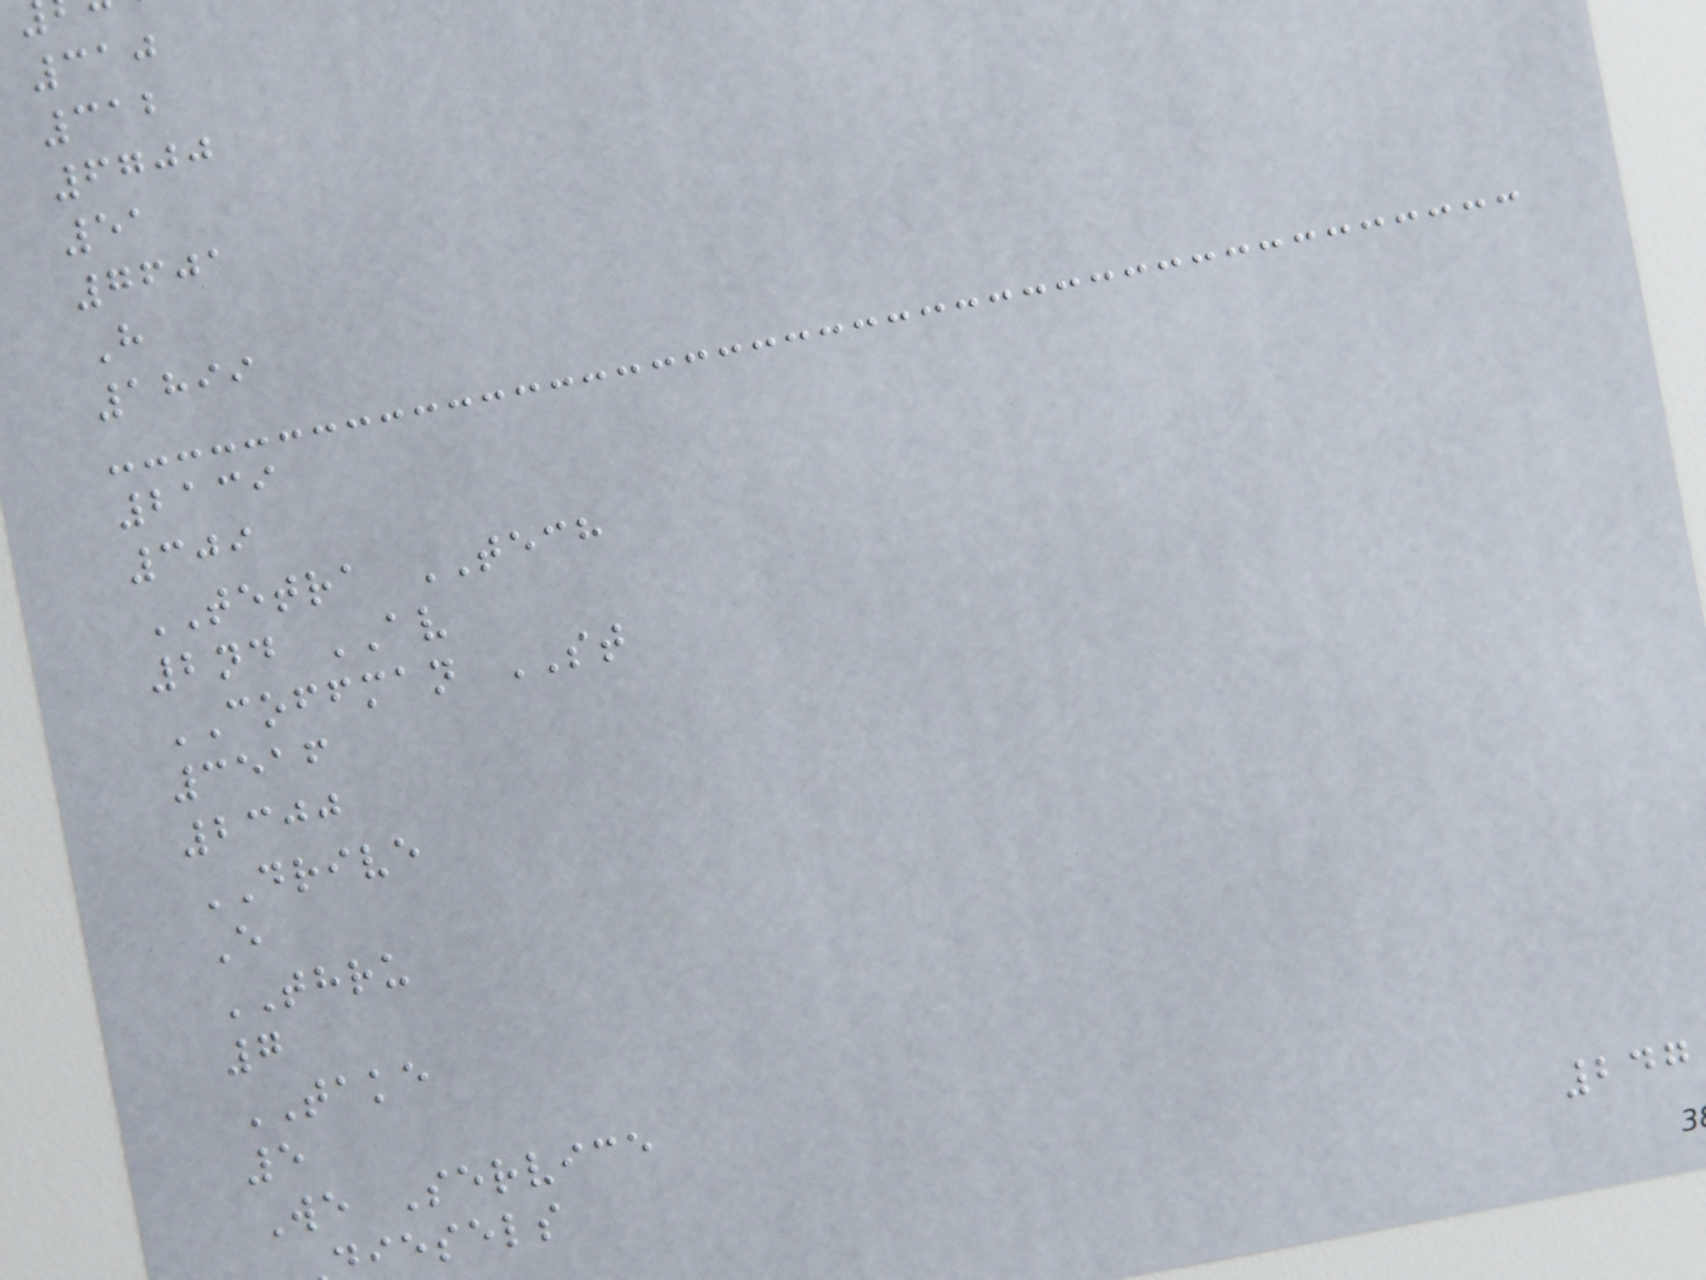310
312
6700
51
7601
H
1899
2139
309
TETRA TECH
2nd AV
COFFMAN ST
3516
2300
DRIVE
E
THRU
7
TAKE
5
We Service
iesels
247
